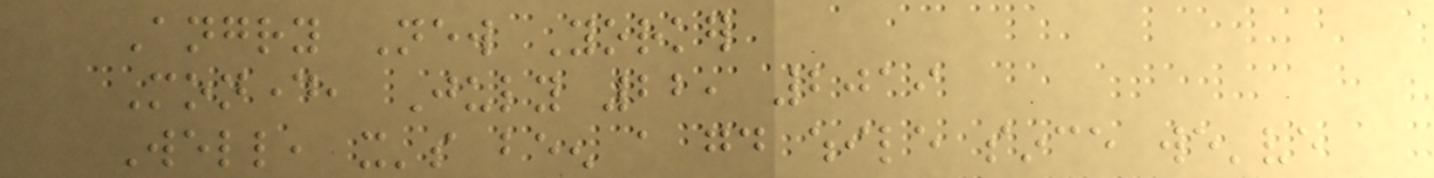Angry New Yorker
Monday, July 22, 2019
Well, it's been a good while since we've
